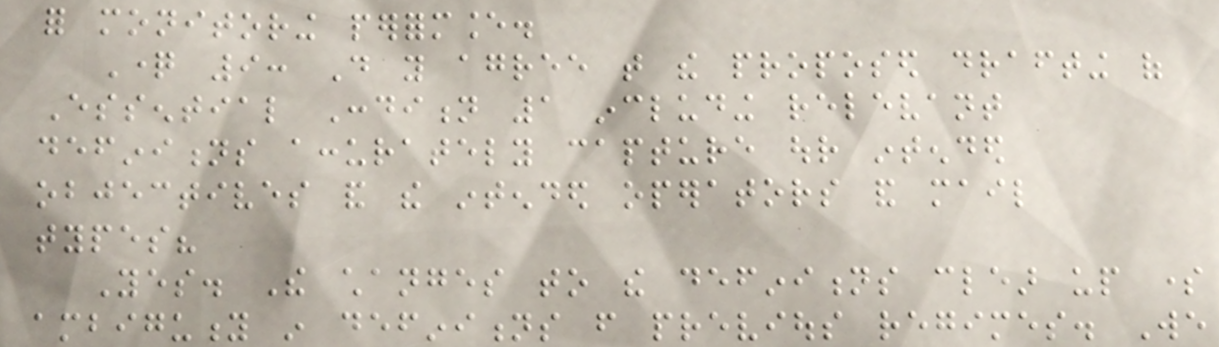for monitoring performance.
Question 9: Do you agree that the proposed drafting of
Essential Condition 1 including relevant
definitions accurately capture our intended
objectives and the intended operators and mail
types?
Yes. The changes to the definitions clear up some
ambiguity in definitions from previous regimes. We
